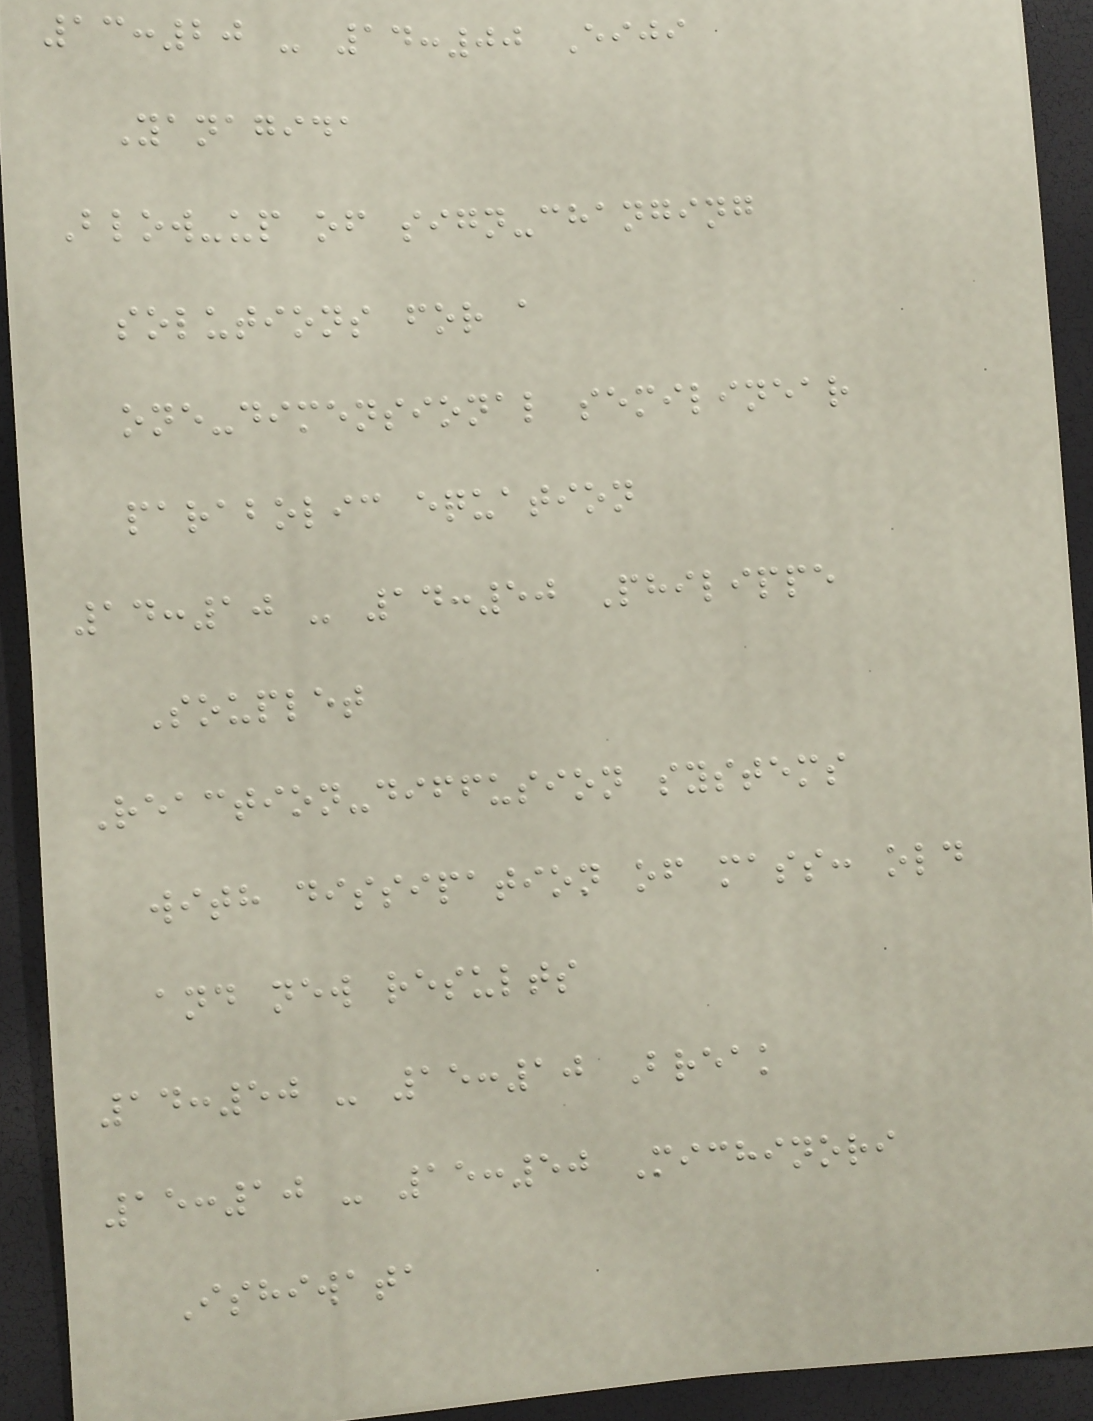13:20 - 14:00 Eiji
Yanagida
Blow-up of sign-changing
solutions for a
one-dimensional semilinear
parabolic equation
14:10 - 14:50 Philippe
Souplet
Reaction-diffusion systems
with dissipation of mass: old
and new results
14:50 - 15:10 Break
15:10 - 15:50 Michinori
Ishiwata
